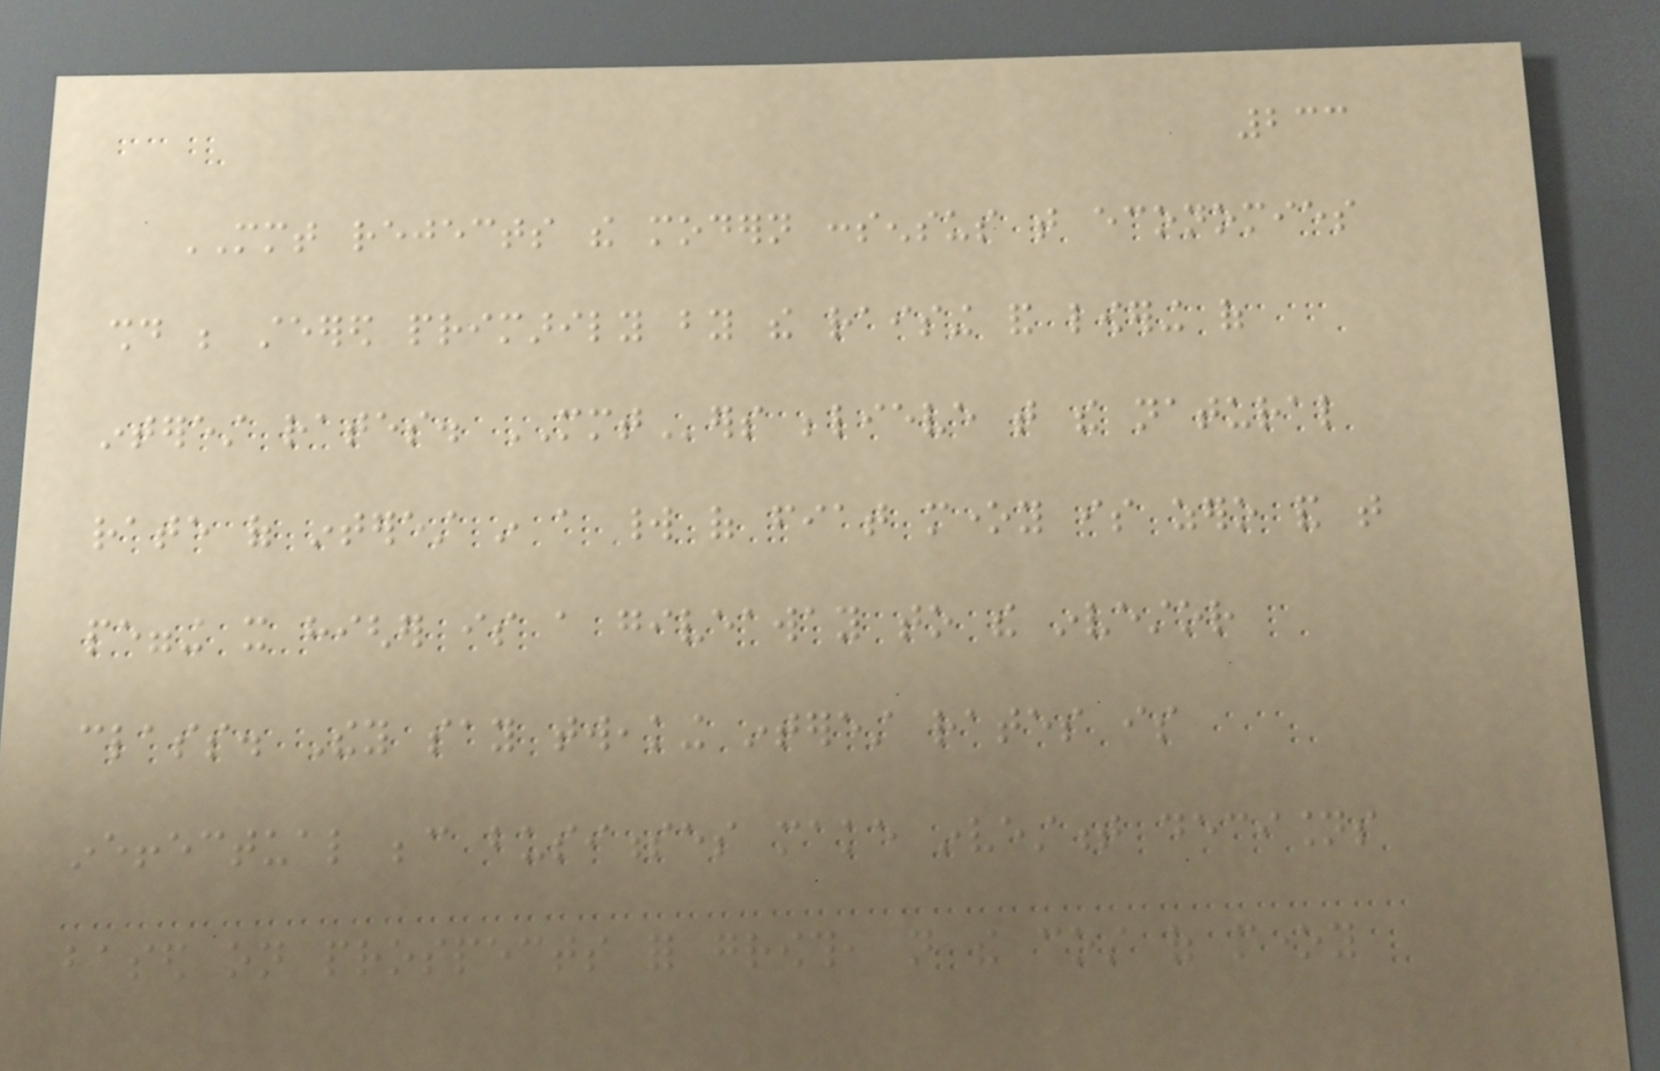233
MMT rejects the modern consensus that economies
should be steered primarily by the raising and lowering of
interest rates. MMTers believe that the natural
rate of interest in a world of fiat money is zero and that
pegging it higher is a giveaway to the investor
class. They say tweaking interest rates is
ineffectual because businesses make investment decisions
based on prospects for growth, not the cost of money
